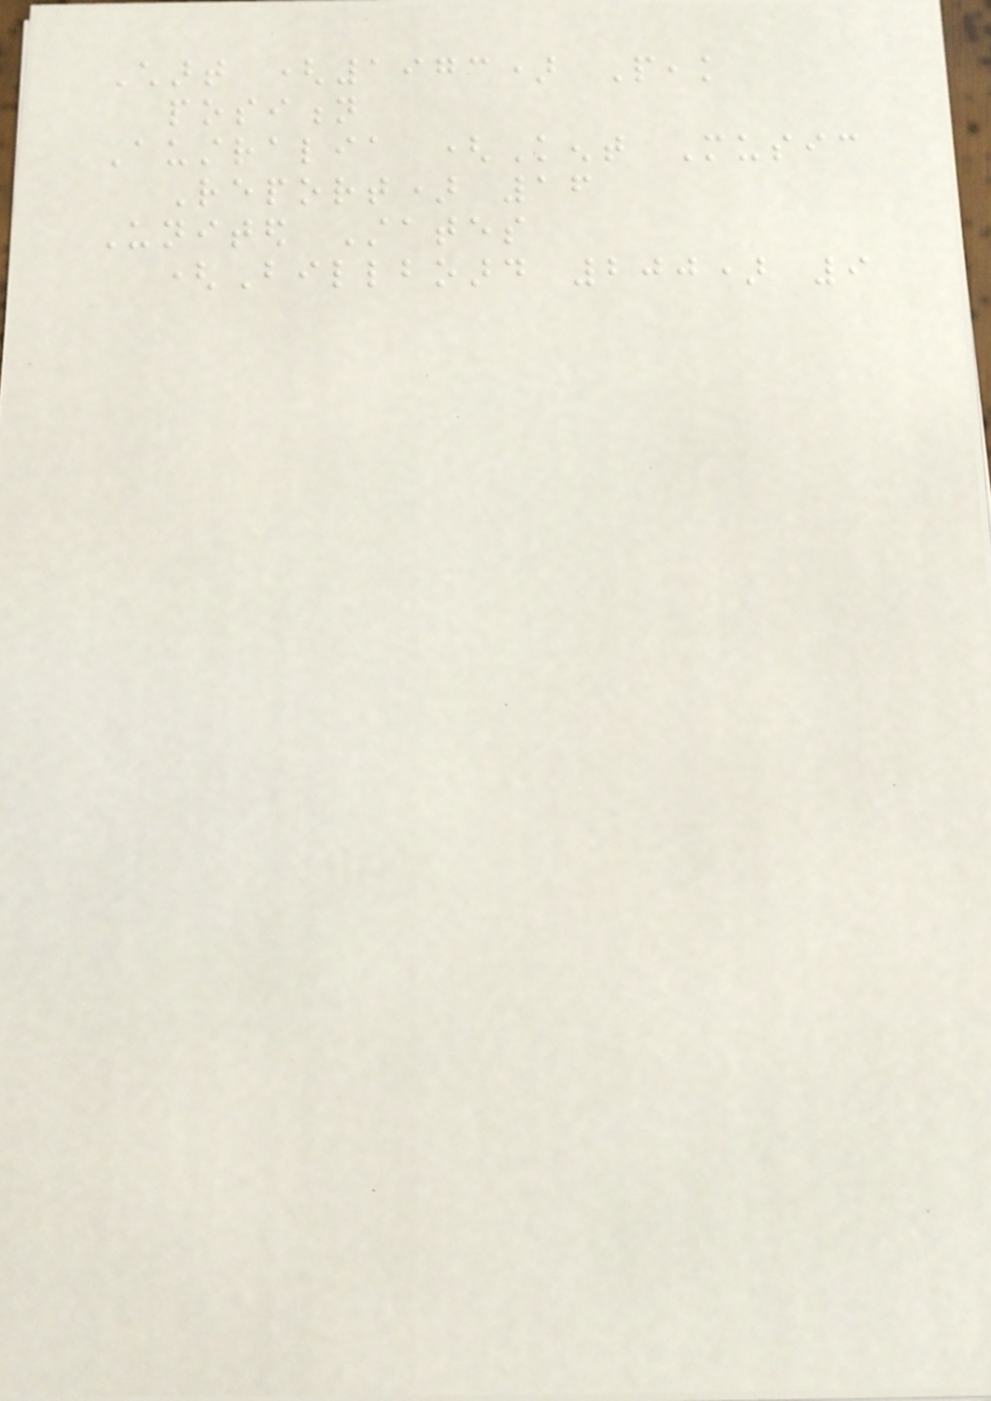Chart (1973) Peak
position
Australia (Kent Music
Report) 16
United States
(Billboard 200) 9
